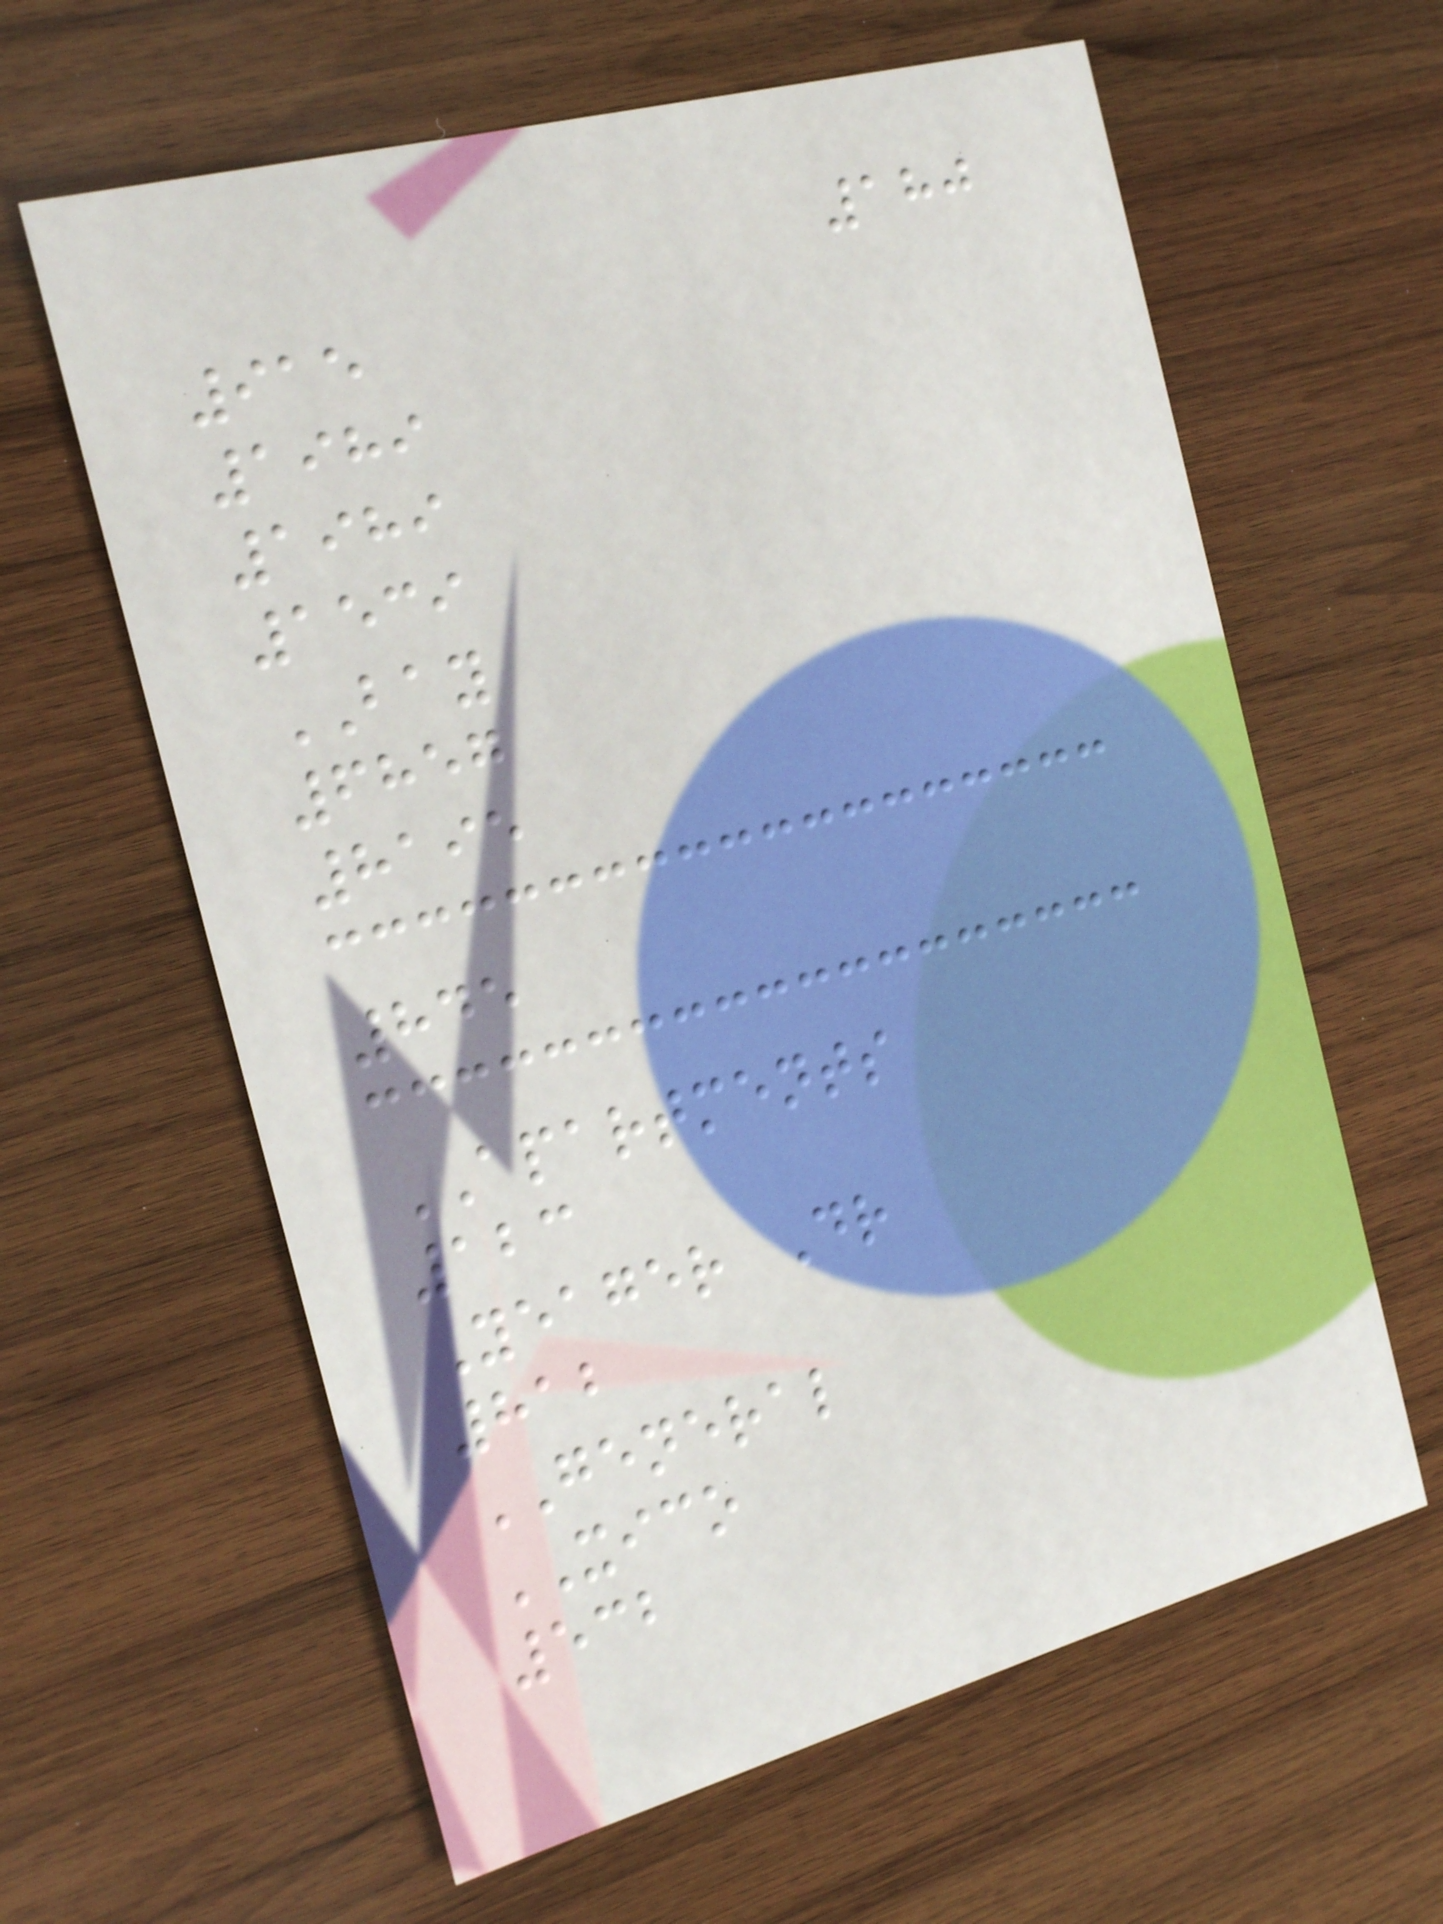180
915
1989
1989
1539
BAY
6857
8195
845
APARTMENTS
123
Yeager Dr
812
GENERAL
XICO
532
